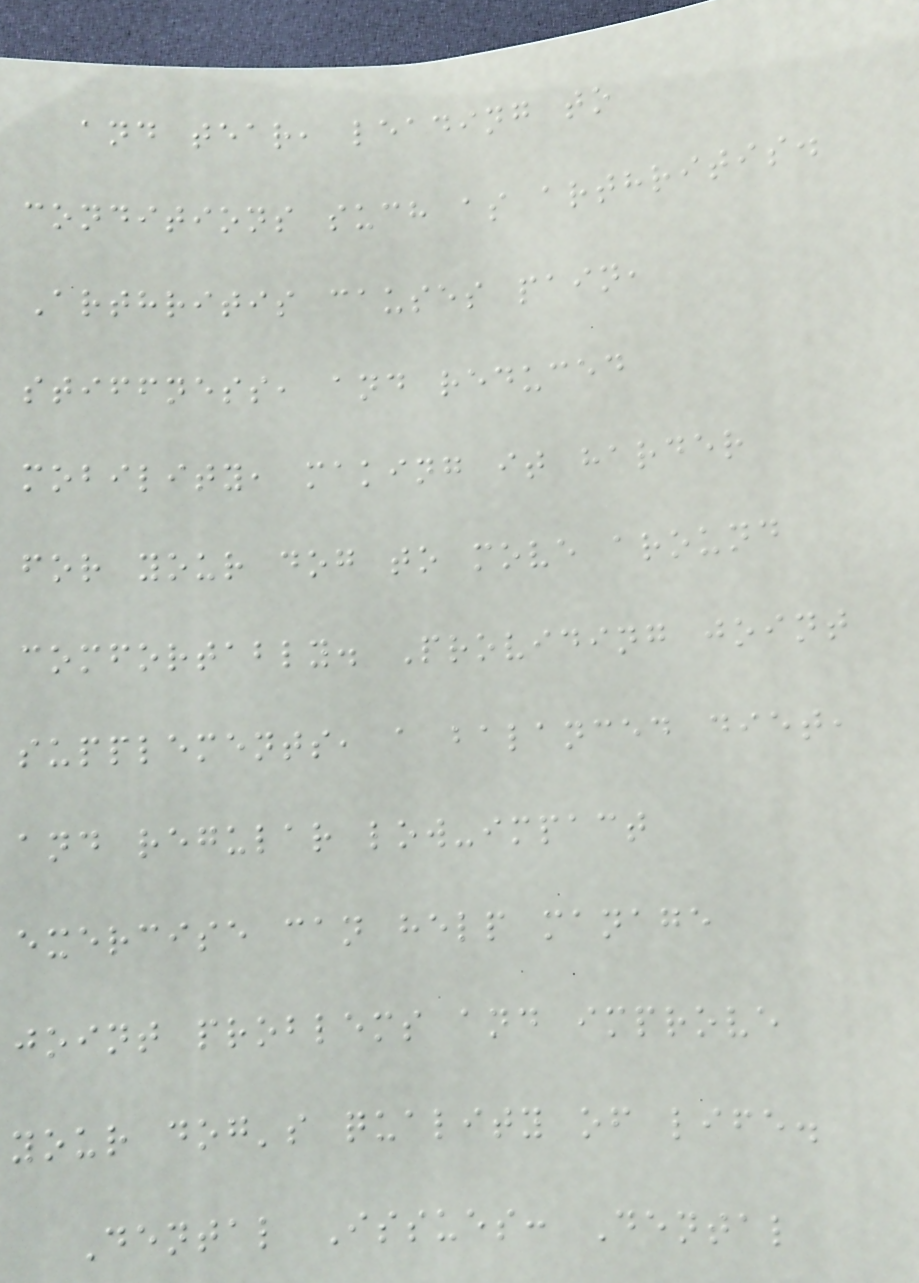and tear, leading to
conditions such as arthritis.
Arthritis causes pain,
stiffness, and reduced
mobility, making it harder
for your dog to move around
comfortably. Providing joint
supplements, a balanced diet,
and regular low-impact
exercise can help manage
joint problems and improve
your dog's quality of life.
Dental Issues: Dental
